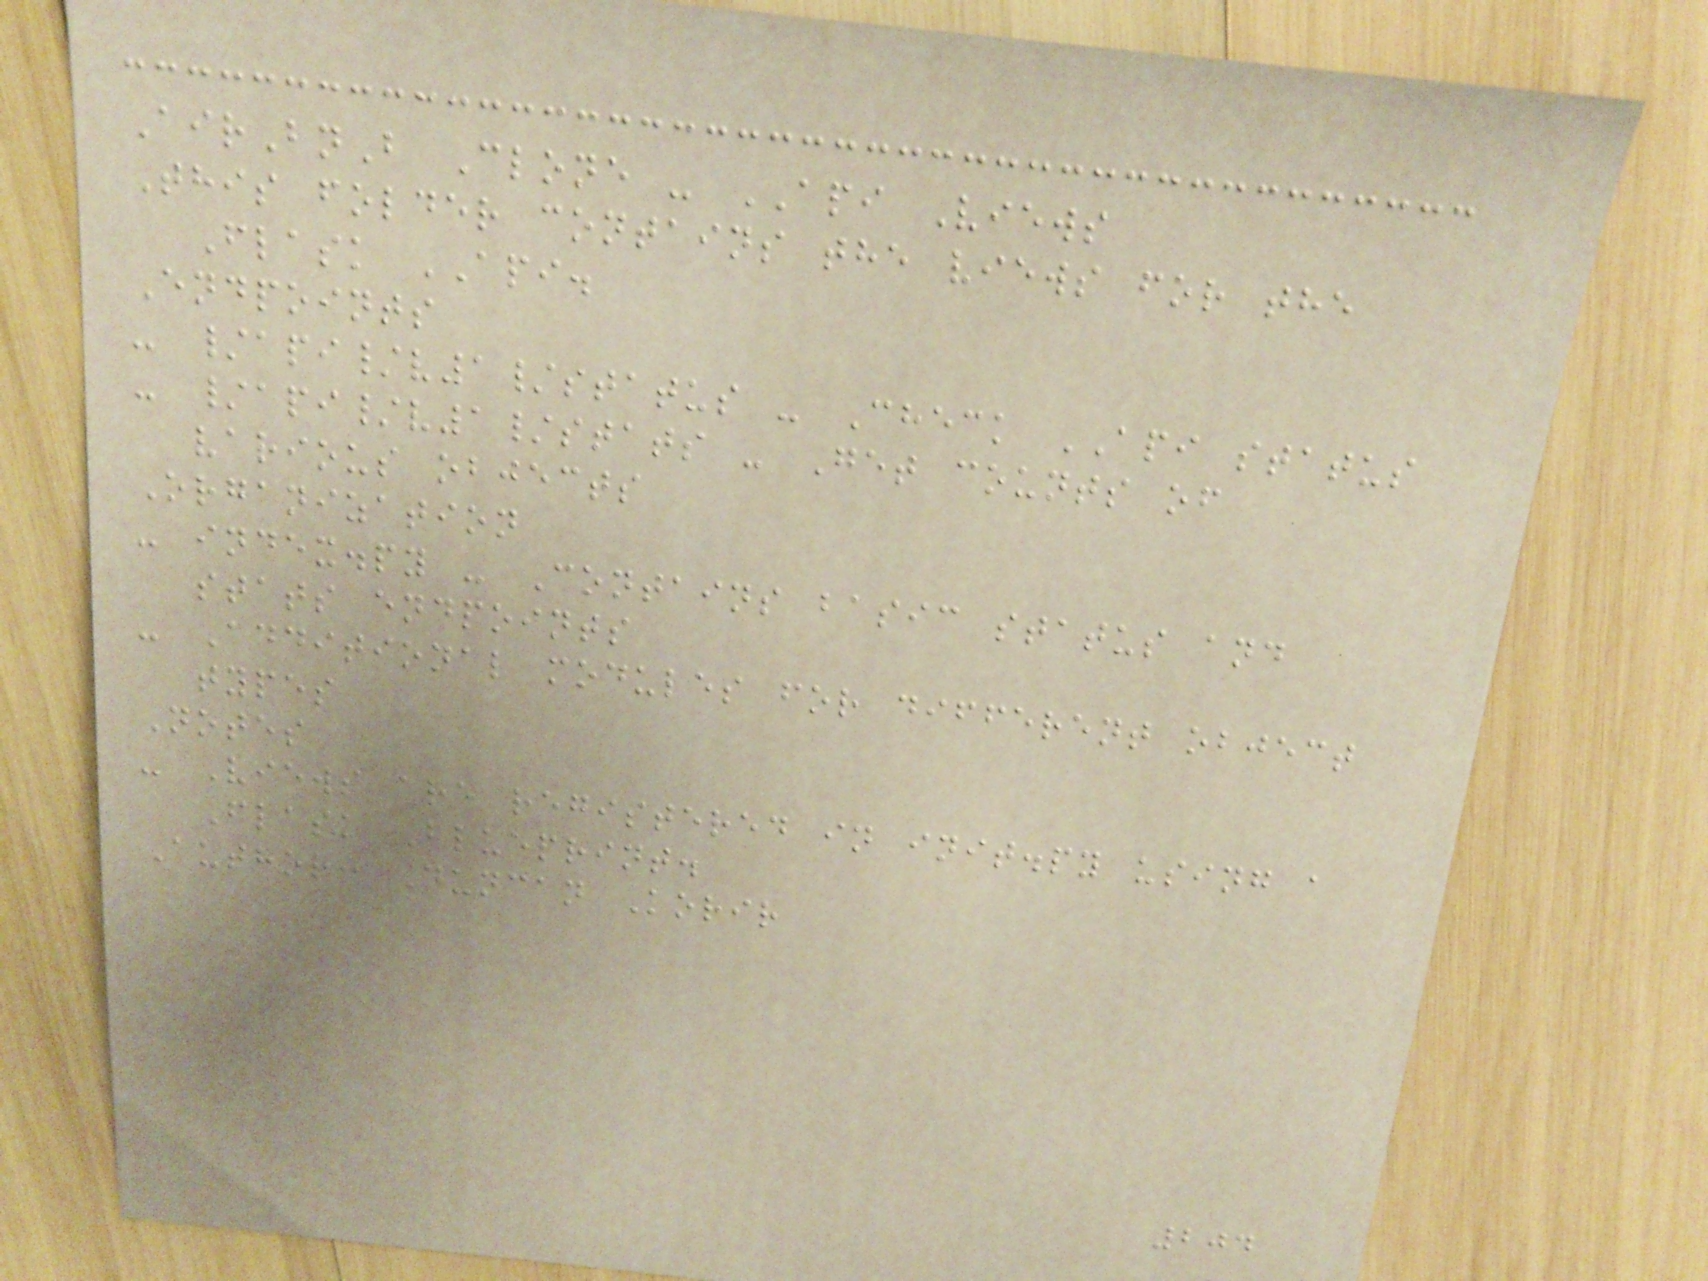AirBnB Clone - API Views
This folder contains the views for the
Flask API.
Endpoints
- /api/v1/status - Check API status
- /api/v1/stats - Get counts of
various objects
Organization
- index.py - Contains basic status and
stats endpoints
- Additional modules for different object
types
Notes
- Views are registered in init.py using a
Flask Blueprint.
Author: Duncan Korir
204
